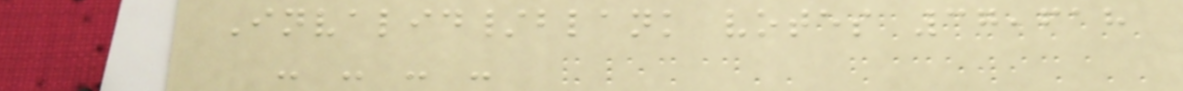Invalid/blank votes 37,618
- - - -
